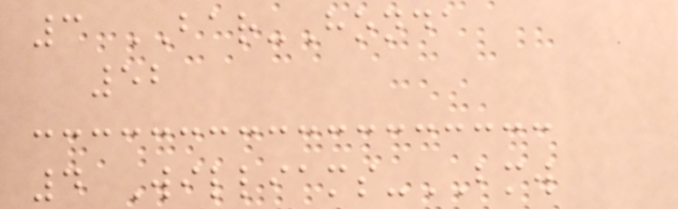3 BAR-Honda
52
4 Williams-BMW
